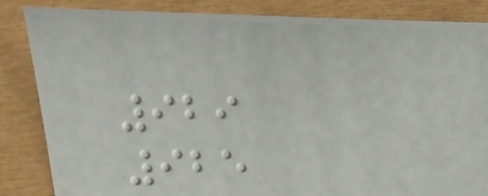929
925
